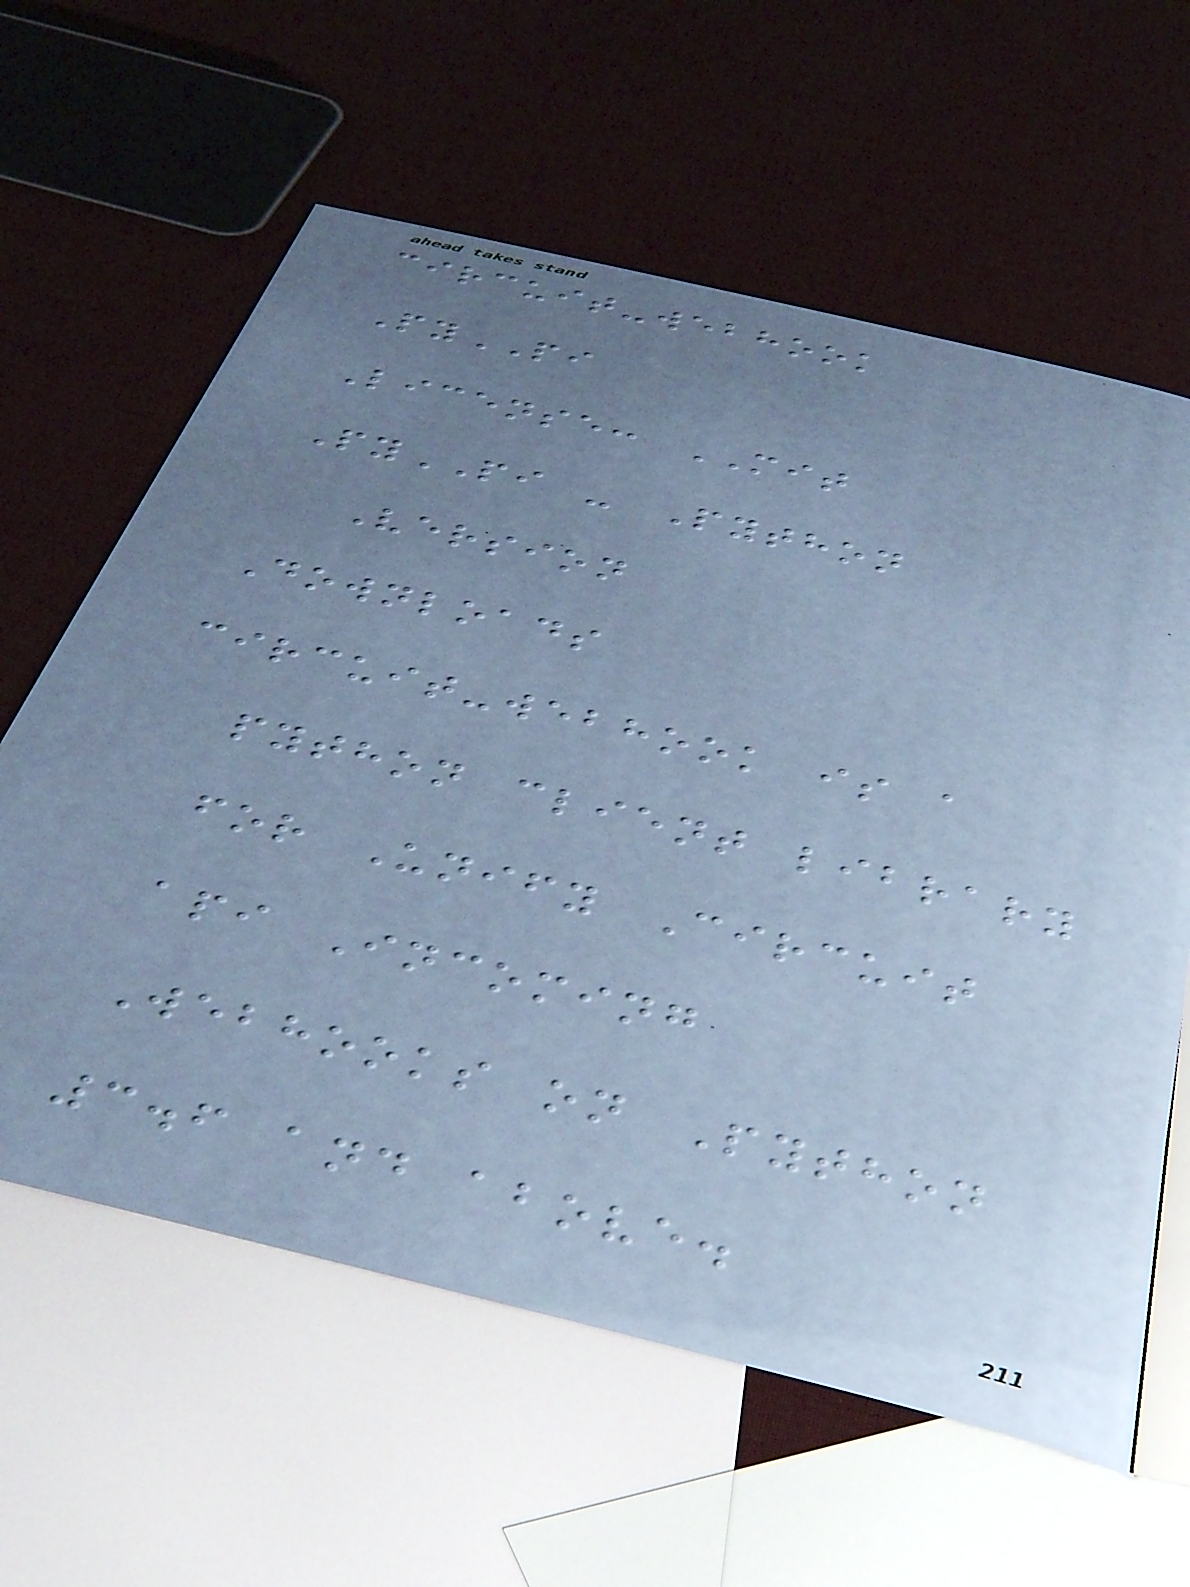circuit-webhook
PyPI
License: MIT
PyPI - Python
Version
Downloads
circuit-webhook is a
python client library
for Unify Circuit
api Incoming
Webhooks on Python
3.6 and above.
